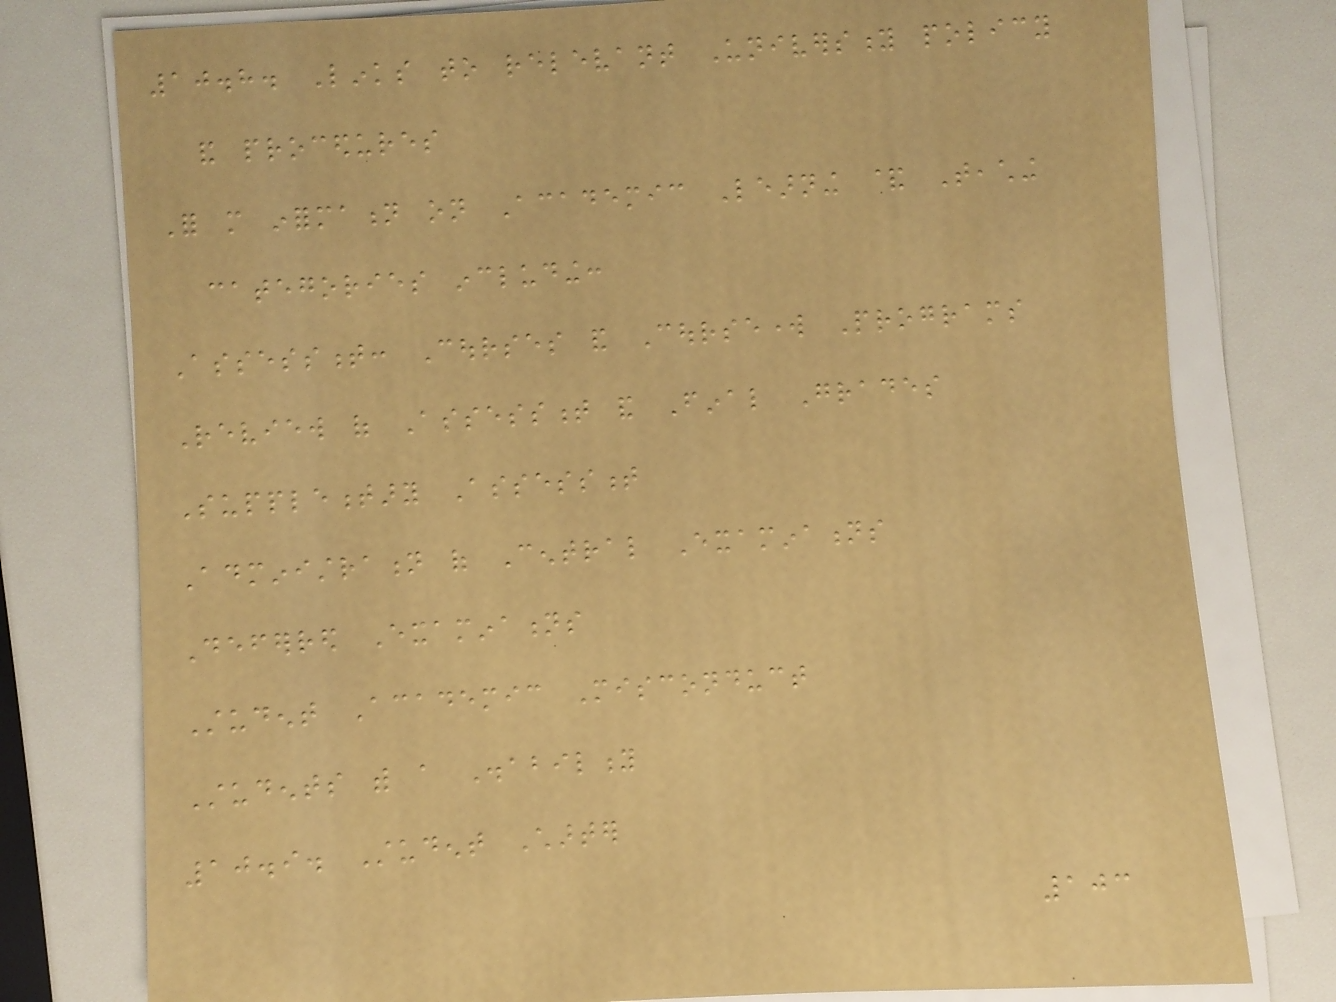10.8. Links to relevant University policy
and procedures
For more information on Academic Learning & Teaching
categories including:
Assessment: Courses and Coursework Programs
Review of Assessment and Final Grades
Supplementary Assessment
Administration of Central Examinations
Deferred Examinations
Student Academic Misconduct
Students with a Disability
10.9. Student Charter
103
